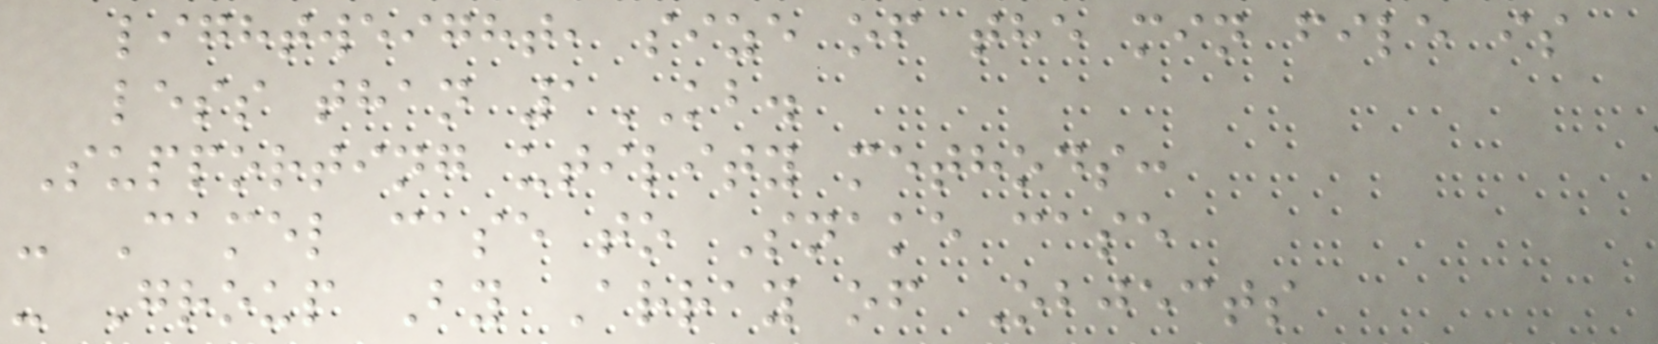lightweight, size of the min file is
less than 1KB.
Supporting utility methods:
- Camel case to Snake case
- Group By Array of Objects
